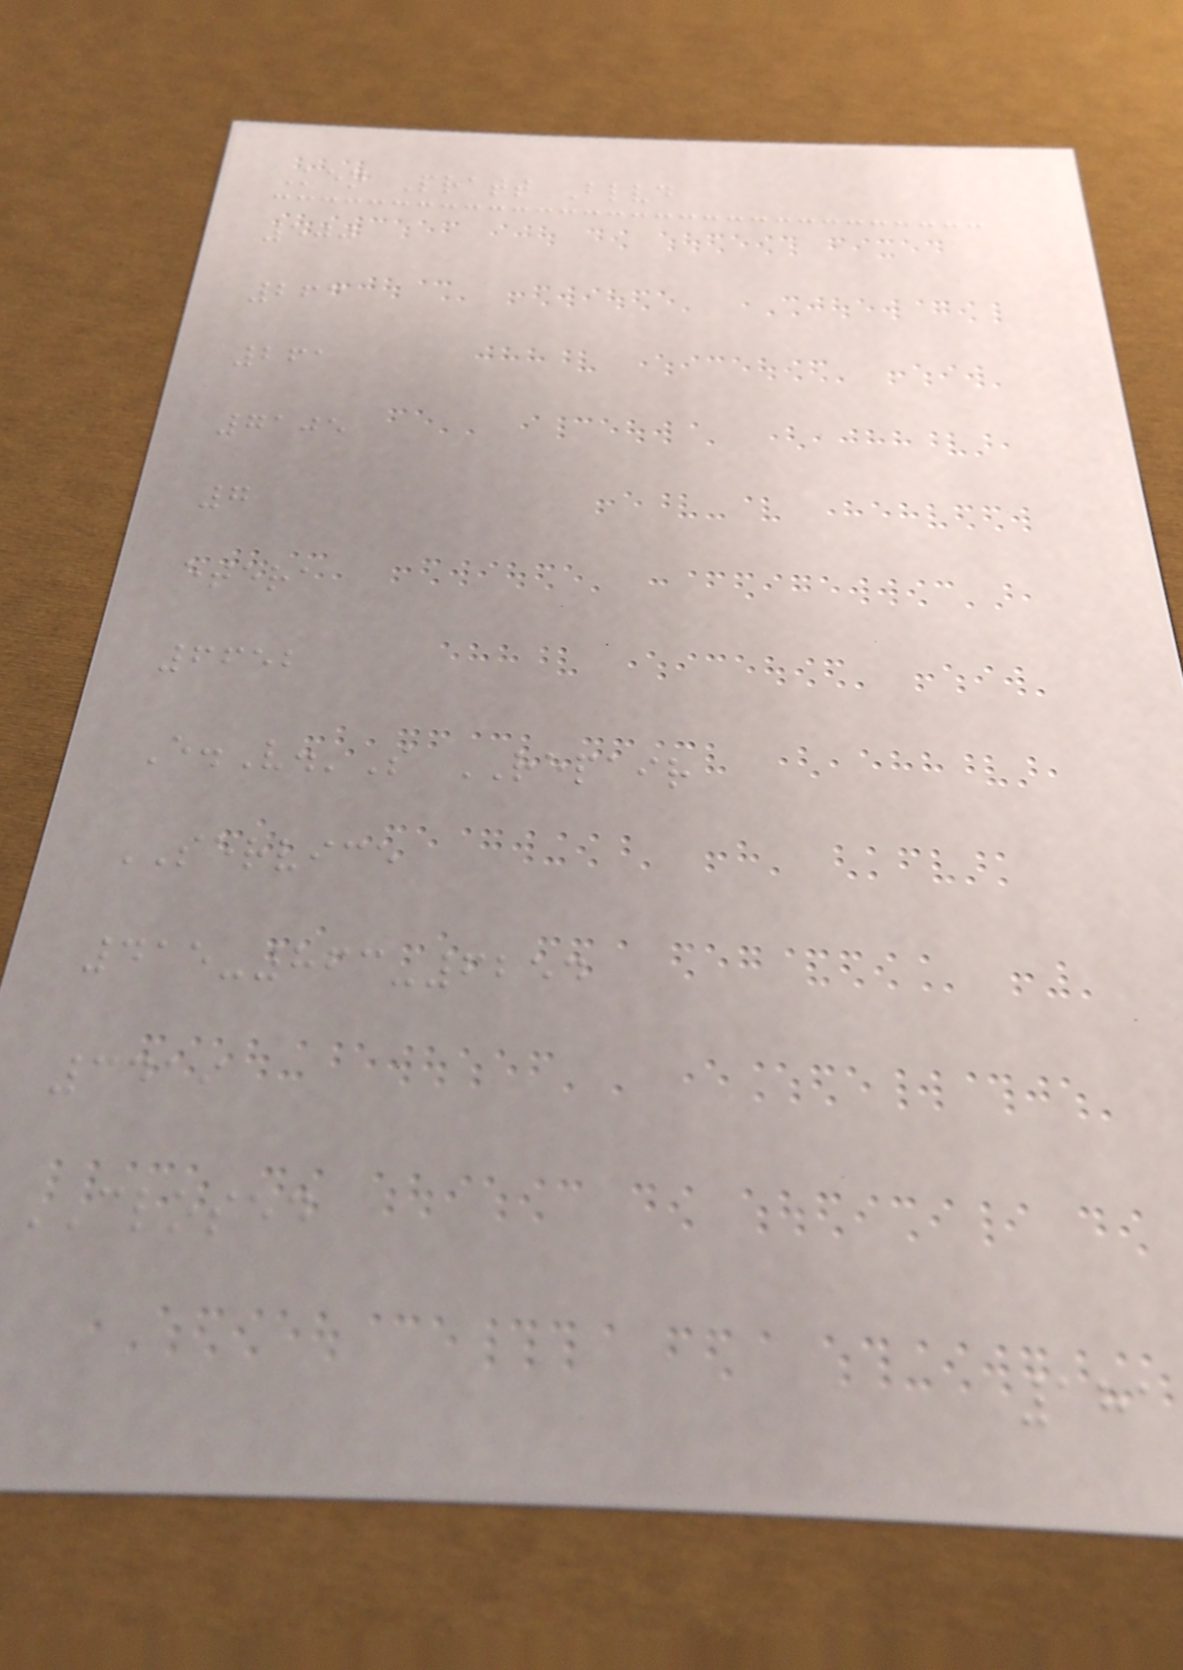Ken Pratt Blvd
500
263
261
7105
7
etera
6652
E.V.'S REPAIR
SERVICE
415-863-6254
3419
CLOSED
181
